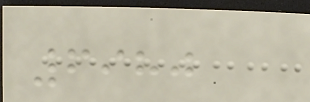6980
